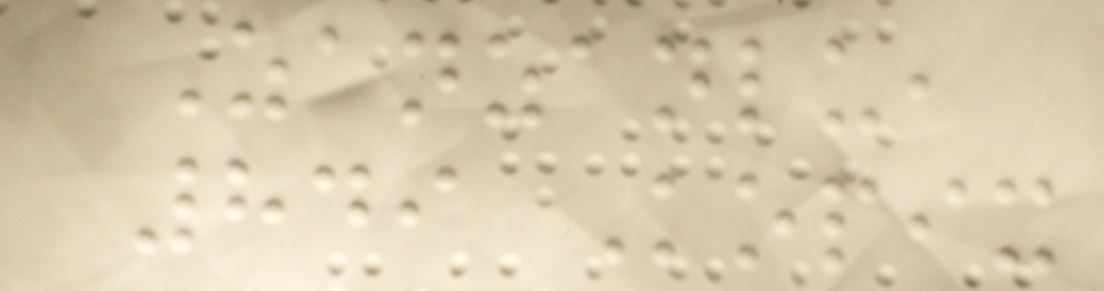Zanzanlu,
849 Kopix
